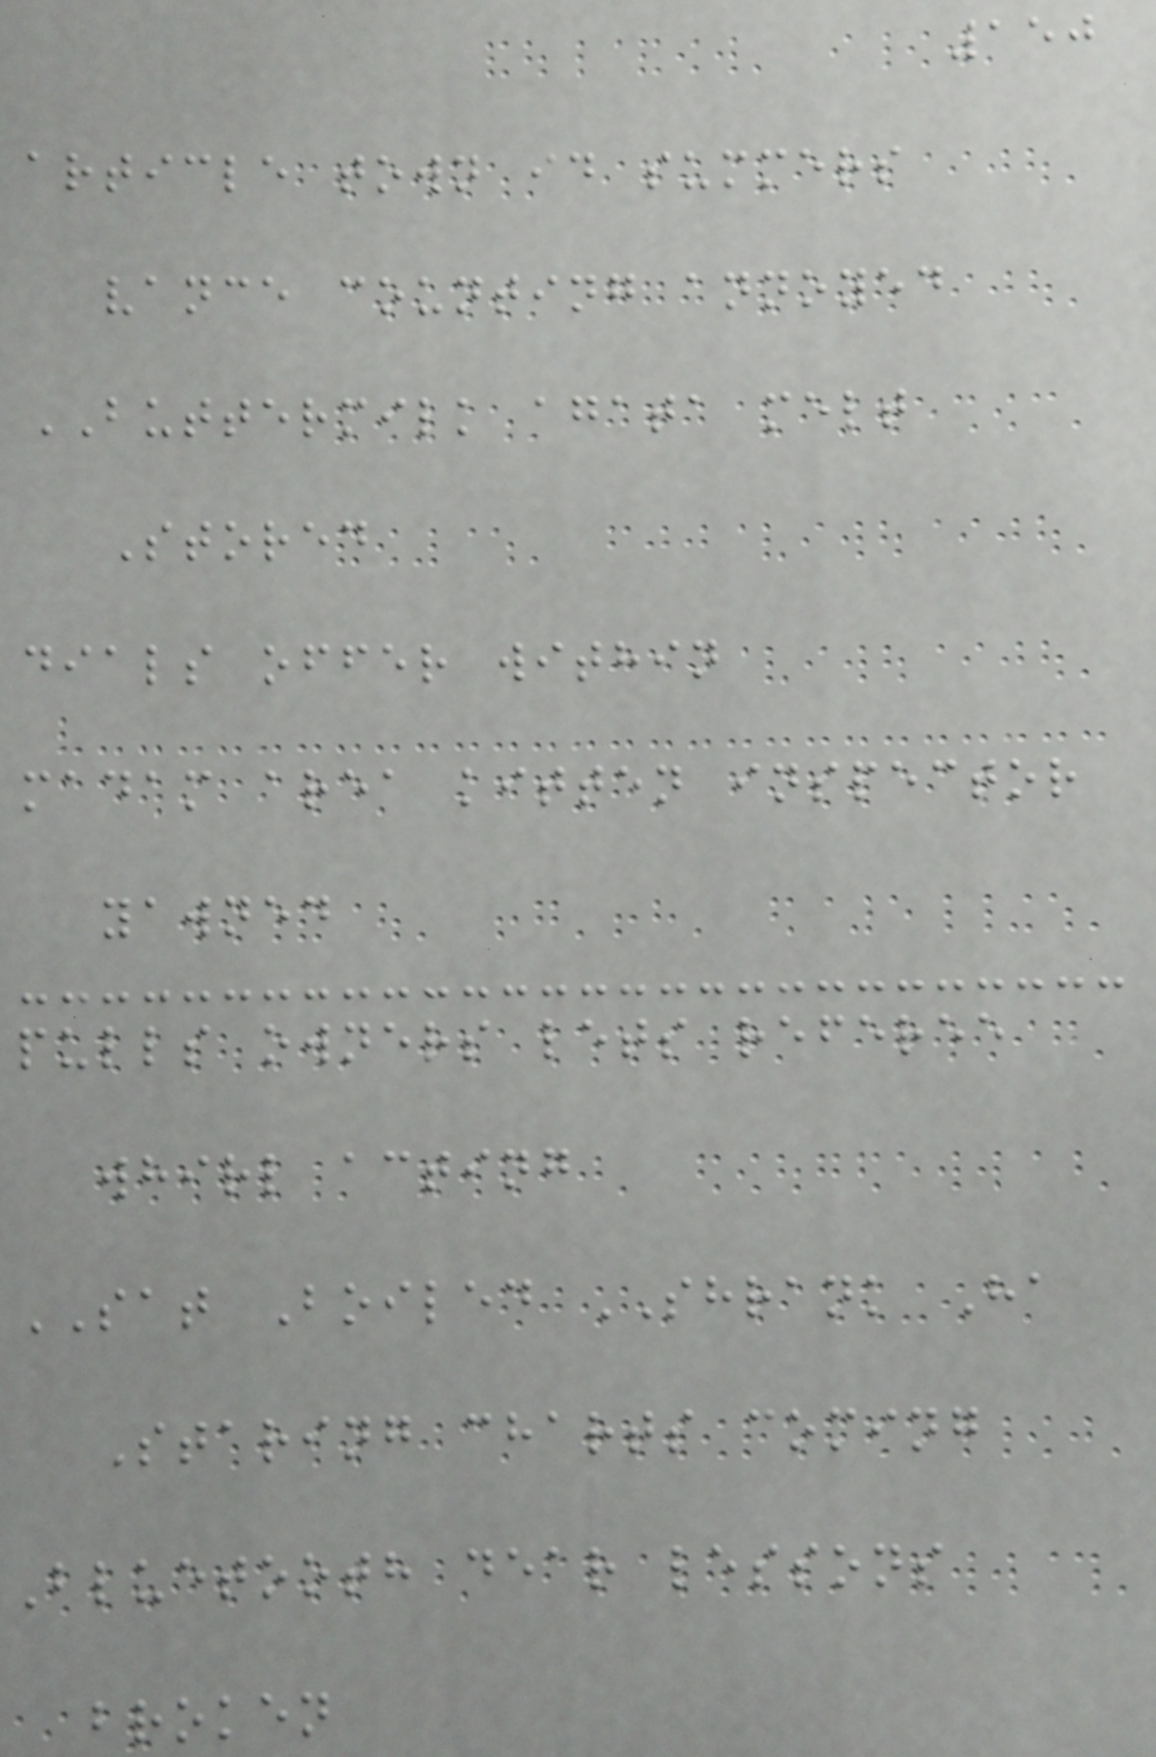150
article town id summers
vance counting annoyed
BUTTERMILK agata melt
Stored
dials offer within
madam area kitten inspector
yawned
pulls owners lets referee
whirl acting
SAT Boiled SHRANK Ha
Staring charts coming
Bluetooth dear lessons
broken
